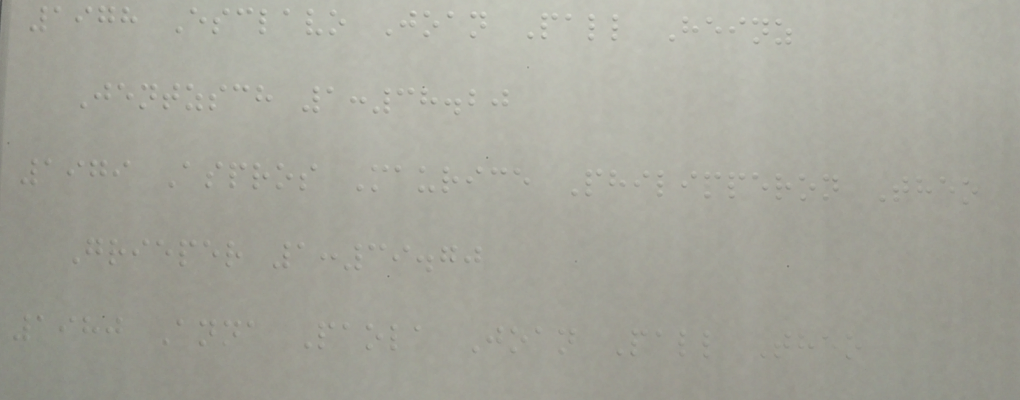1978 Esclavo Joan Pall Heinz
Jentzsch 1:38.20
1979 Aspros Maurice Philipperon Theo
Grieper 1:39.70
1980 Anna Paola Joan Pall Theo
